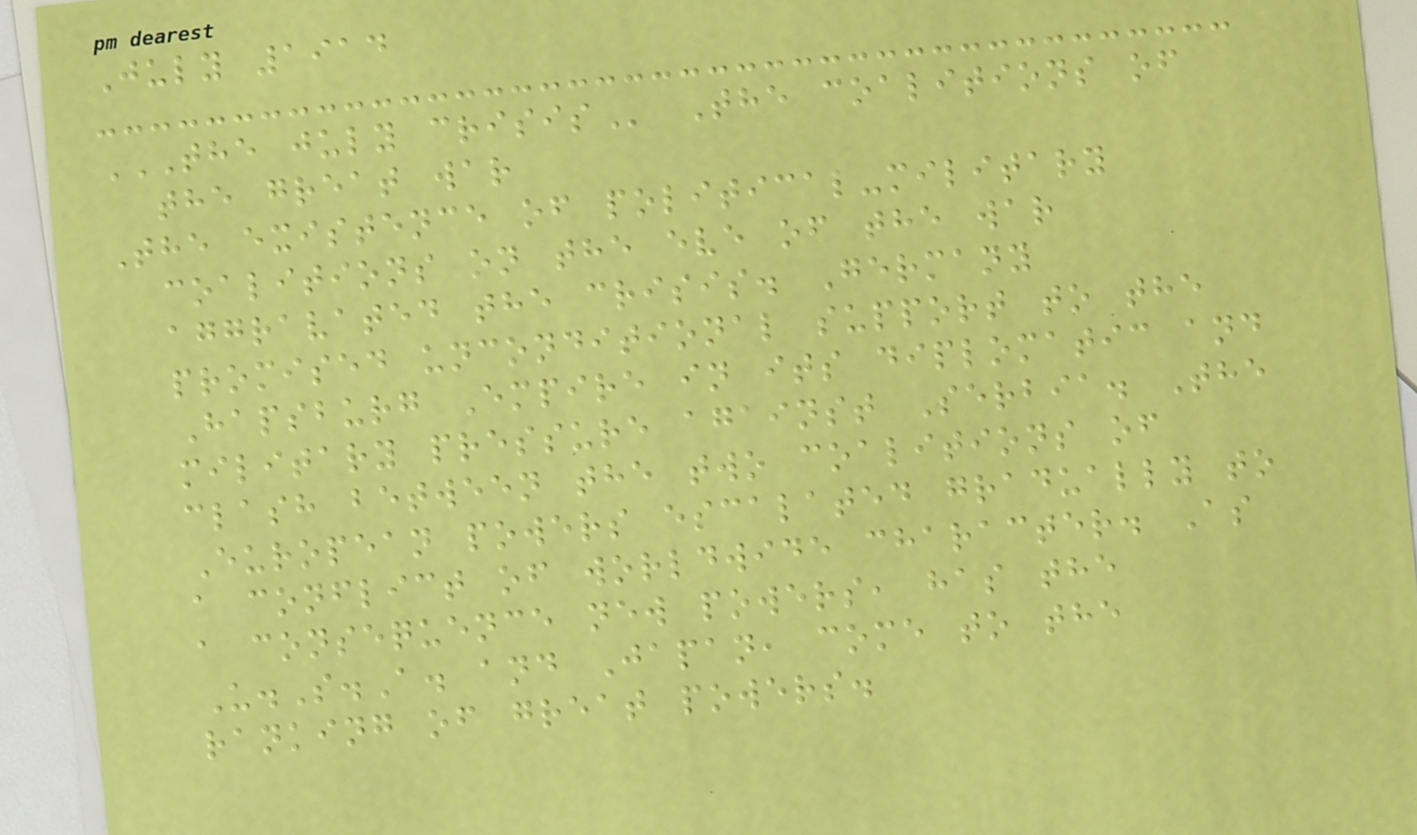July 1914
THE JULY CRISIS The coalitions of
the great war
The existence of political-military
coalitions on the eve of the war
aggravated the crisis. Germany
promised unconditional support to the
Hapsburg Empire in its diplomatic and
military pressure against Serbia. The
clash between the two coalitions of
European powers escalated gradually to
a conflict of worldwide character. As
a consequence new powers, has the
U.S.A. and Japan, come to the
ranking of great powers.
